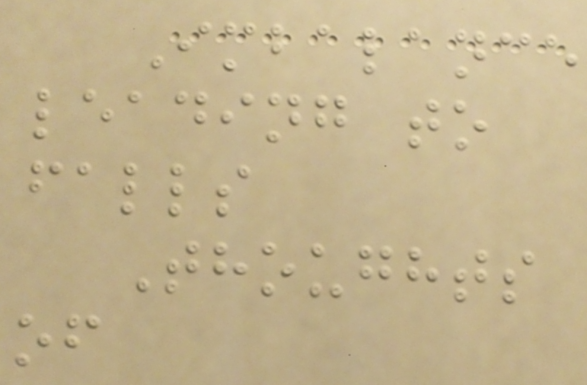Imbalance
leading to
falls
Thoughts
of
